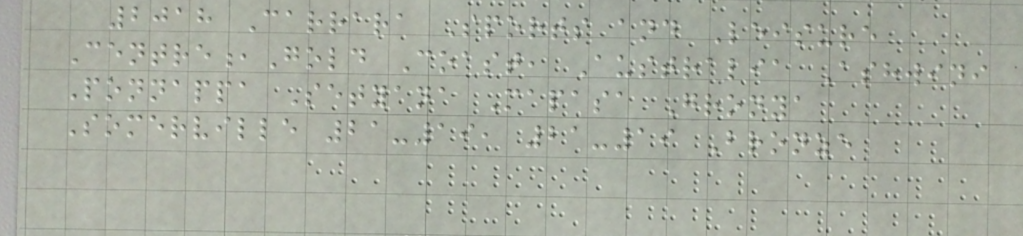2018 Carrara Sports and Leisure
Centre,Gold Coast, Australia Ashwini
Ponnappa Setyana Mapasa Gronya
Somerville 21-19, 21-19 Bronze
